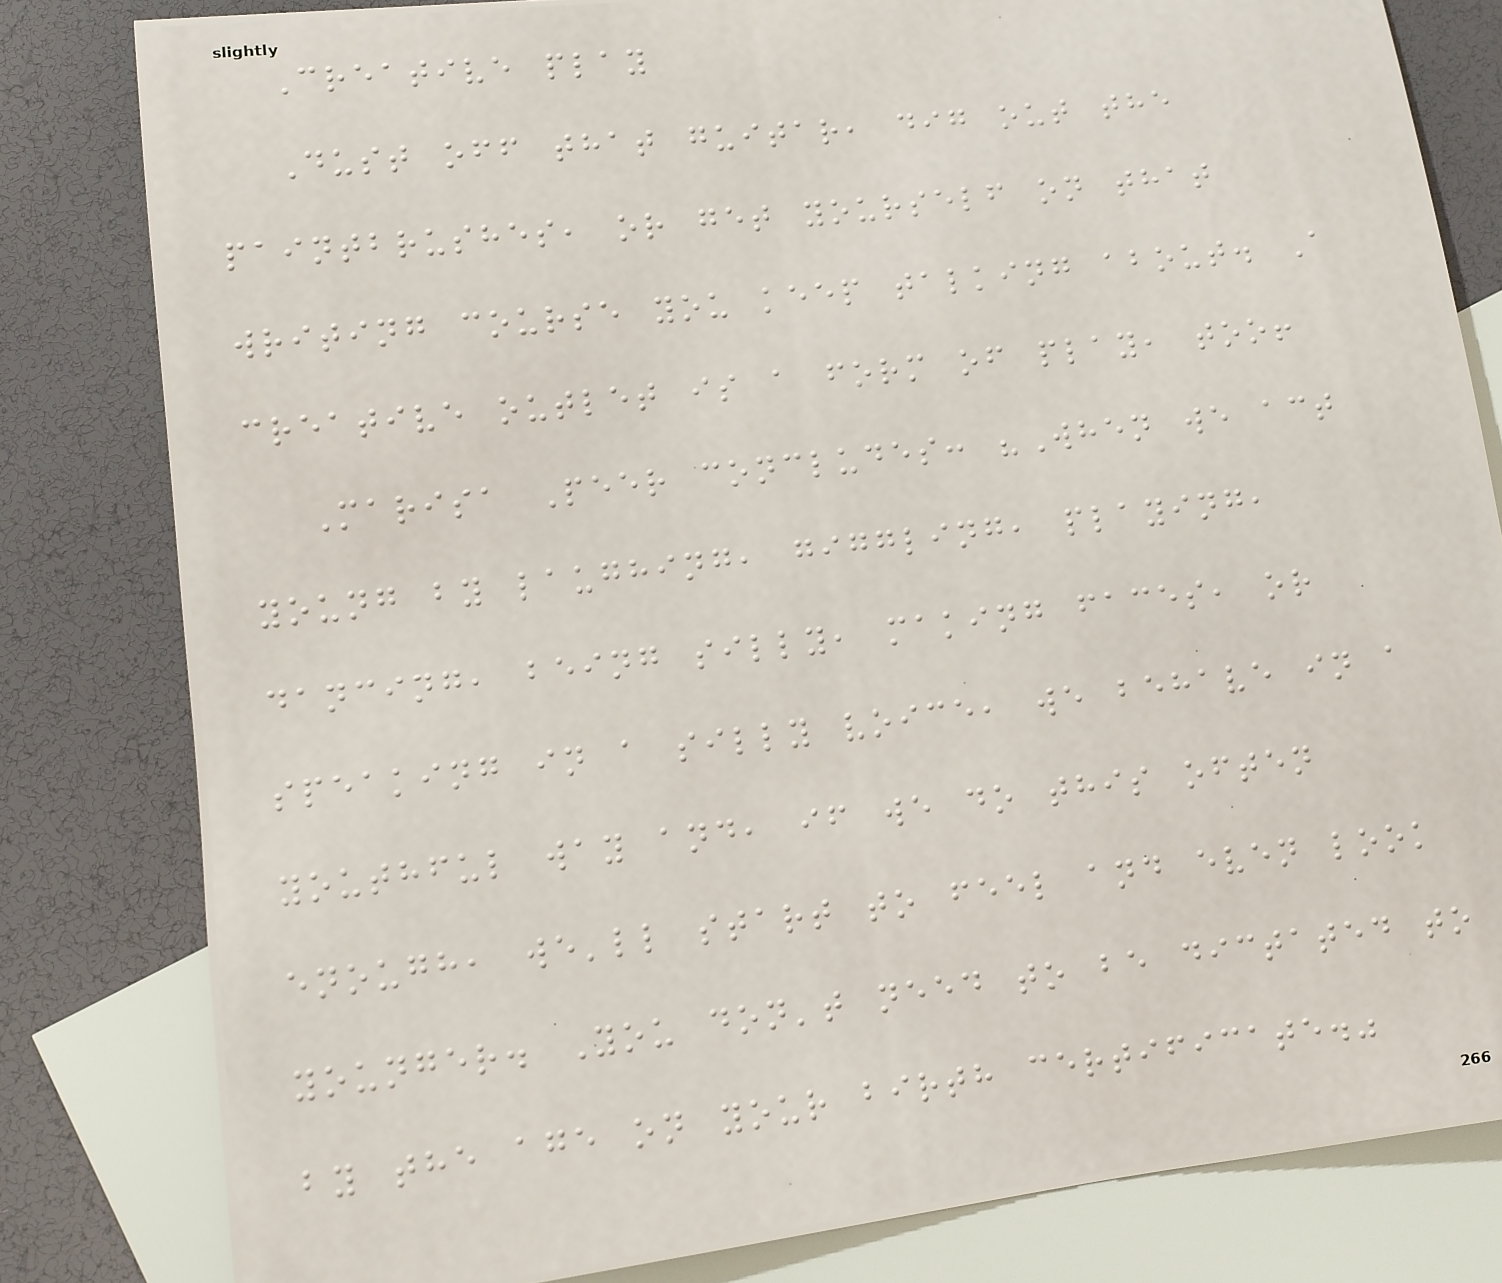Creative play
Dust off that guitar, dig out the
paintbrushes, or get yourself on that
writing course you keep talking about. A
creative outlet is a form of play, too!
Marisa Peer concludes: "When we act
young by laughing, giggling, playing,
dancing, being silly, making faces, or
speaking in a silly voice, we behave in a
youthful way and, if we do this often
enough, we'll start to feel and even look
younger. You don't need to be dictated to
by the age on your birth certificate."
